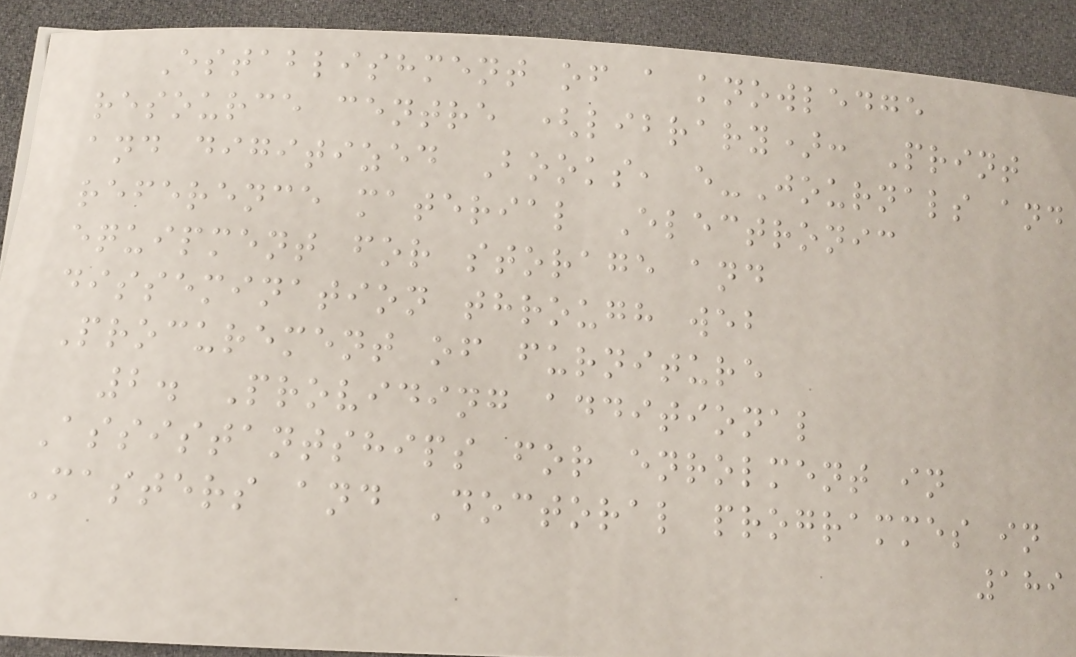Establishment of a knowledge
resource centre (library): Print
and digitized Books, e-Journals and
reference material Electronic
equipment for storage and
dissemination through web
Procurement of furniture
2. Providing additional
Assistantships for enrolment in
Masters and Doctoral programmes in
189
